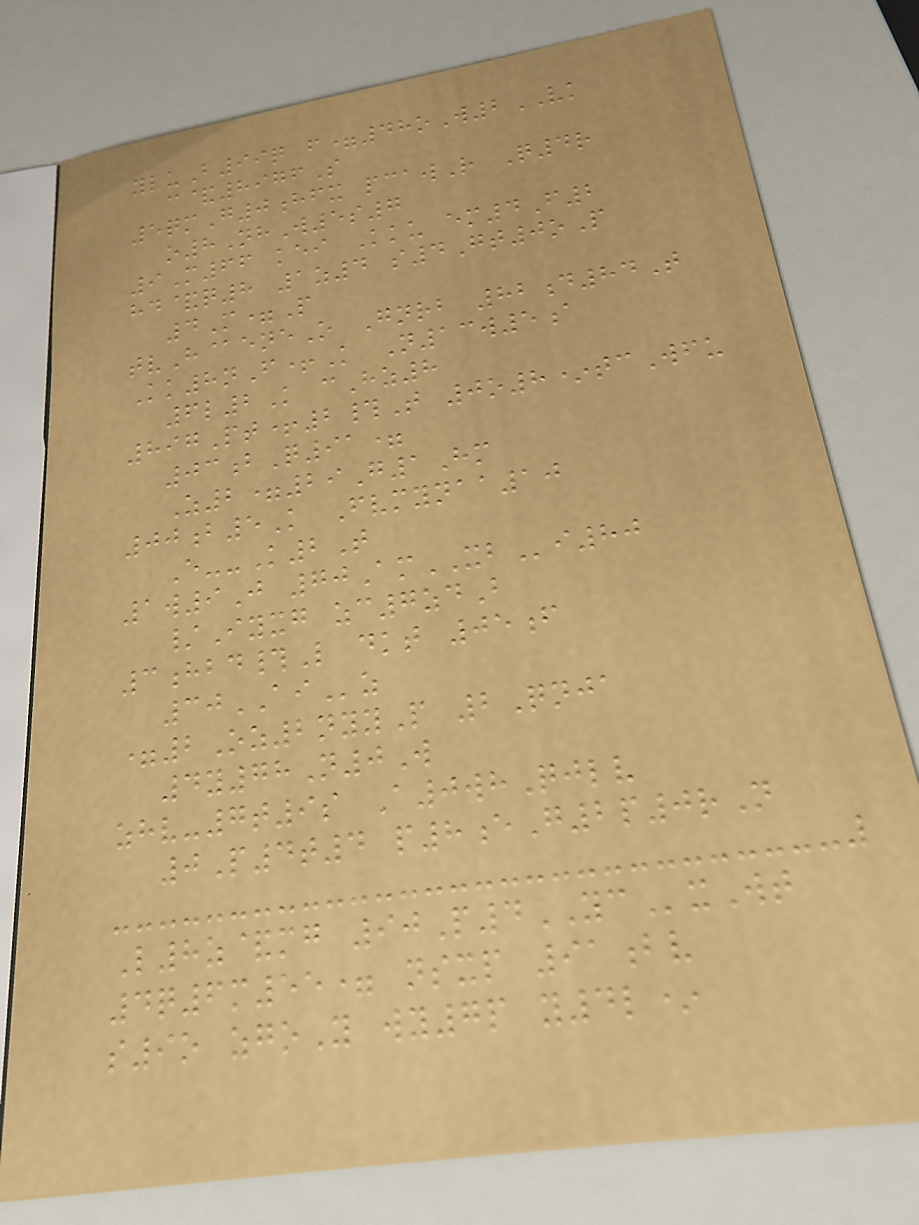yluB99q f=48oW2VK
c&8976S
5qmG0hfx pcawR Q4r
o8NhW5s7
9M66 kei Kku em4F2
hd&q8 1z4 s4Gt0oP
4M=P
tvH@eneO Gnrb 82d84T
Kk8nF+K N13w5a
6l2K cHz8
897Pt+2#T 0o8*tcWfu
03bQ91=
Z2=29G1Hm
00b5K Fvmynaa10
E--K2T
1w9J 70AmXBi80
/Iyxg zc7zdB
3hbd#L dkt 05f
30AIz
=2Oz2nyyP 2Qnja
4y78N0W
zhv-7t9s A0whQjlv
0P4t4 p8eG2p0rN
L8z&mg 90P4YCxWt
4q6m55= nsxp 91bv
s9o zgoY wy7p y4l*
